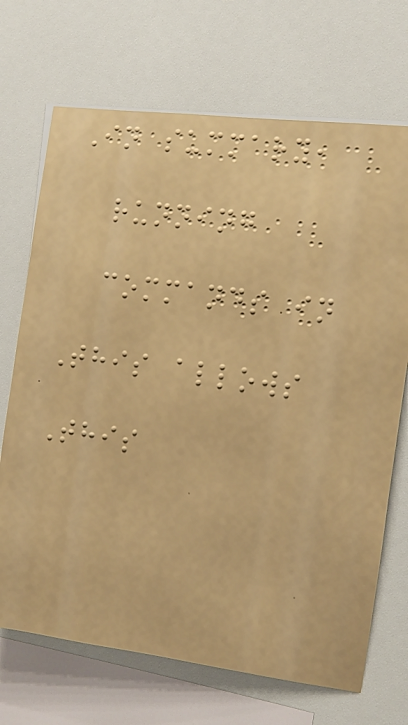In summary,
running
commands in
This allows
This
